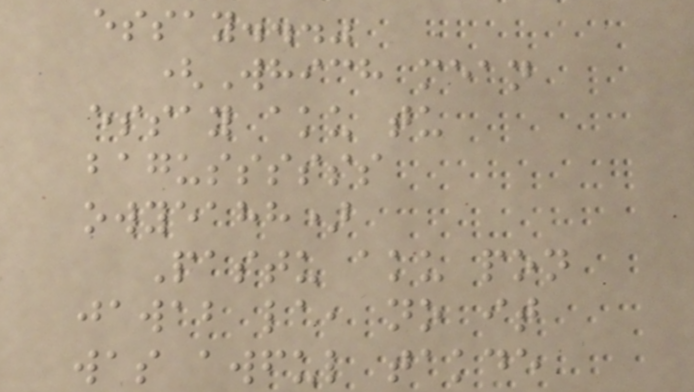essay..."
(Which mean
essay aku tu
bagussssss
owyeahh)
Pastu aku pon
jawab la, no it
was awful takde
